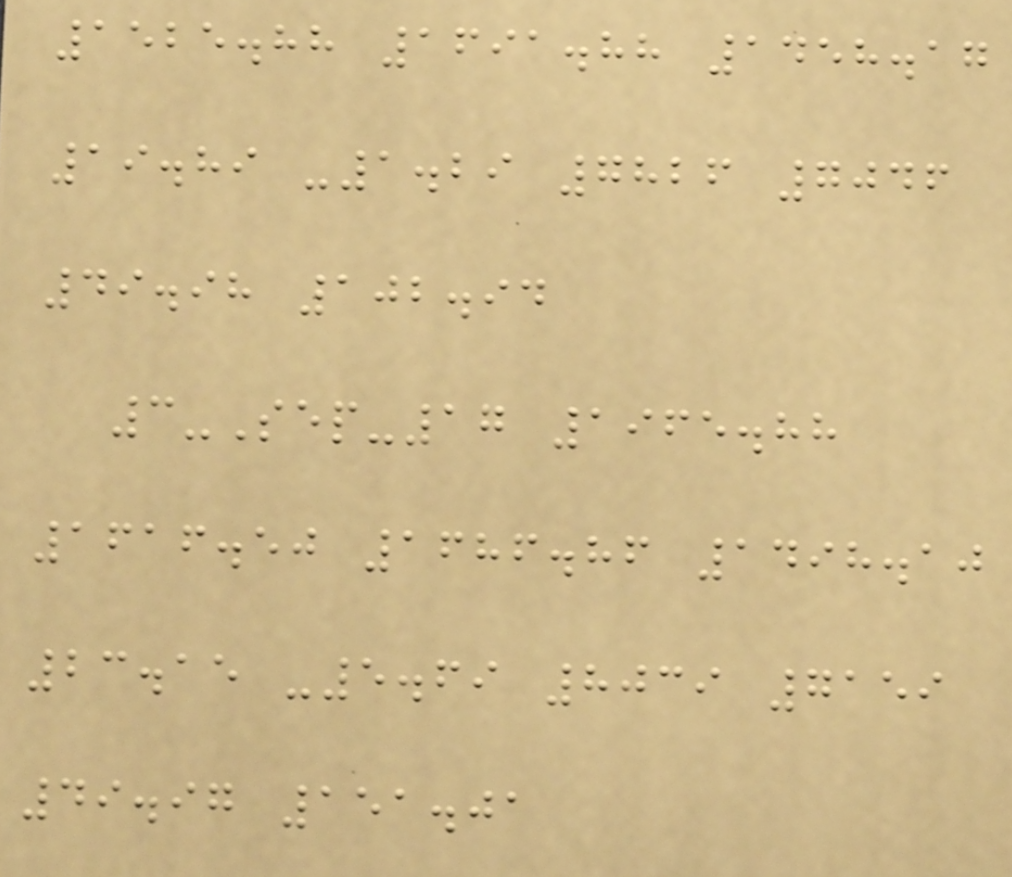1525.88 1691.88 1458.17
19.89 -1.29 7826 7046
49.98 102.94
3-Sep-17 1965.88
1616.50 1686.86 1498.10
23.15 -5.69 8039 7159
49.97 151.01
